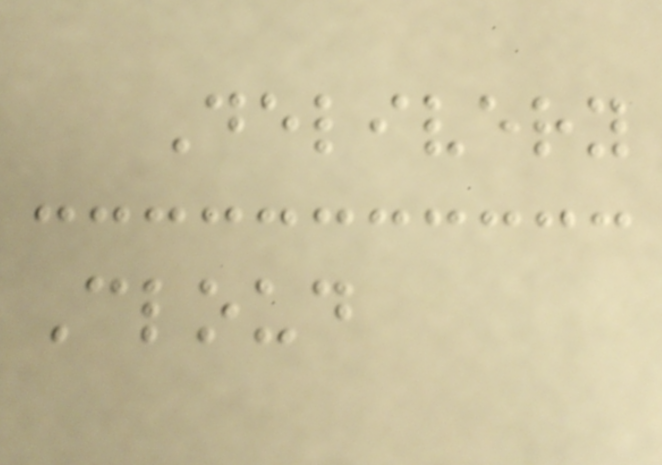Delivery
Cloud
